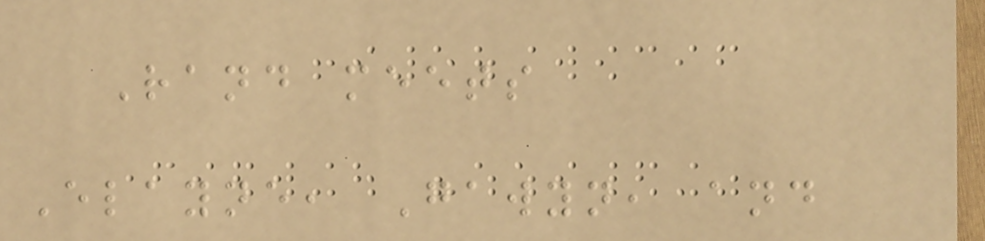Rand meets
Elayne, Gawyn, and
